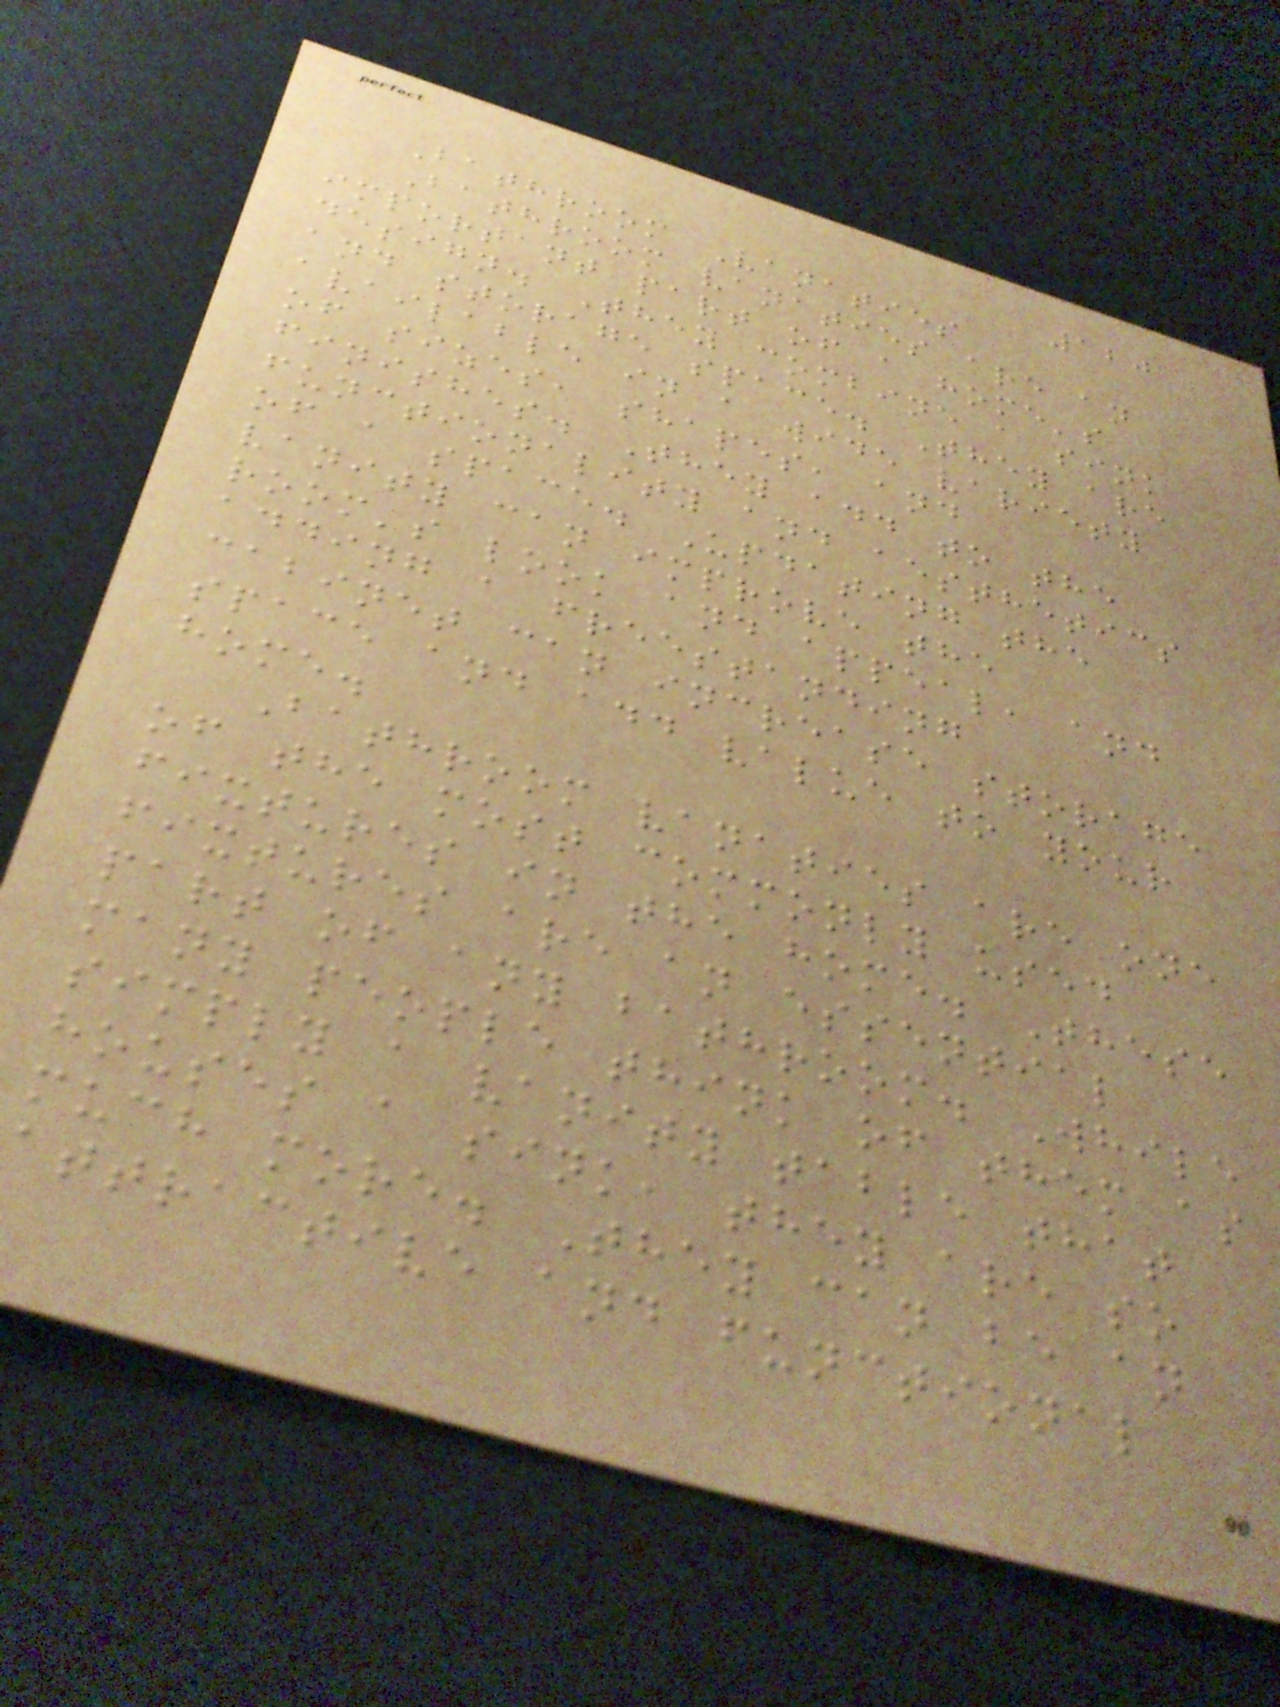120
Bathroom Vanaties
Bathroom vanaties are an
important part of a home's
design. They combine a sink
and storage space. They are
available in a wide variety
of sizes, shapes, and
finishes. They add to the
functionality and aesthetics
of a space. Updating the
vanity can improve the
room's look and appeal, and
adding a freestanding
cabinet can increase storage
space and add value to your
home.
Bathroom vanaties are one
of the most commonly used
fixtures in the home. These
fixtures are an essential
part of any bathroom. While
many people think of them as
simply a vanity table that
houses a sink, they are so
much more. They can be an
attractive and functional
